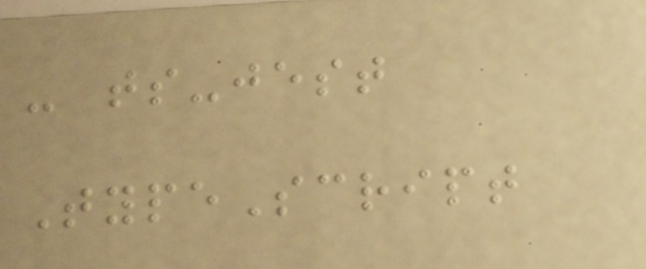- ts-jest
TypeScript
